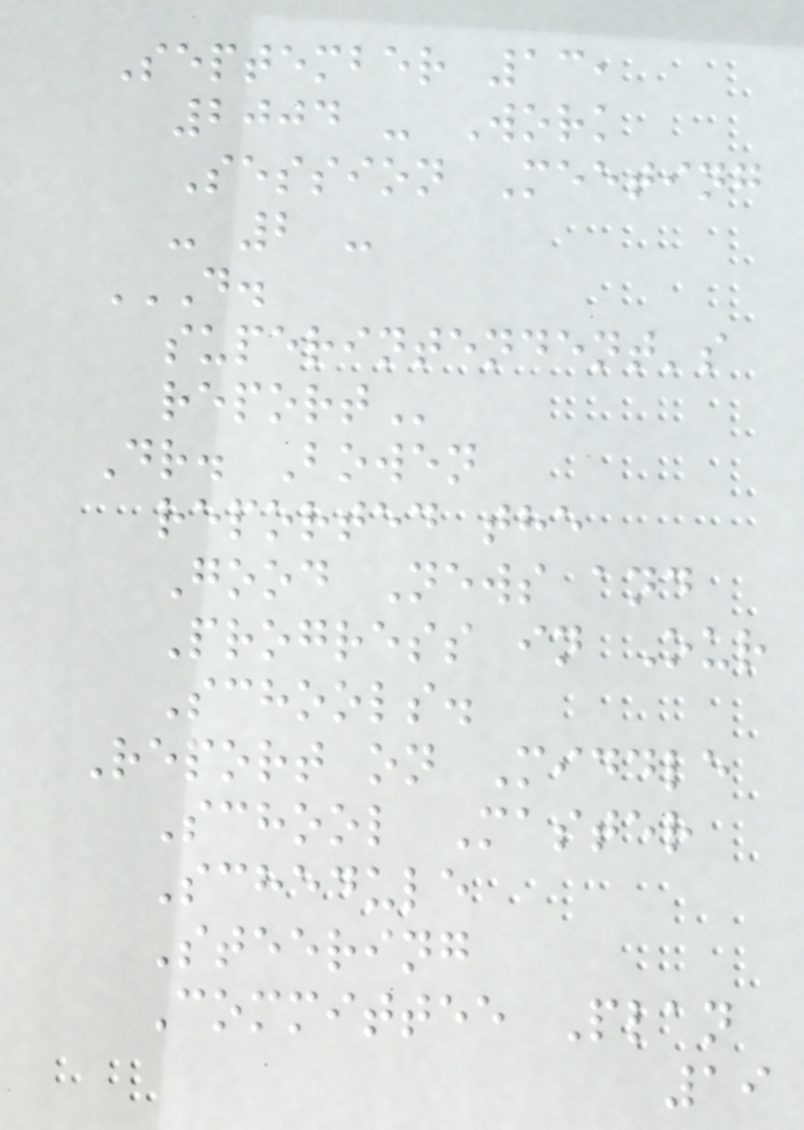September 13,
2004 - Work
Session Meeting
- 2 -
D.
SUPERINTENDENT'S
REPORT
Dr. Bowen
reported the
Good News and
Progress in Our
Schools.
Report on Middle
School Master
Schedule
Steering
Committee Plan
19
